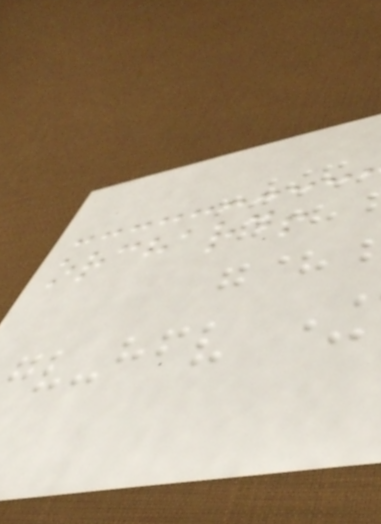orchard!
